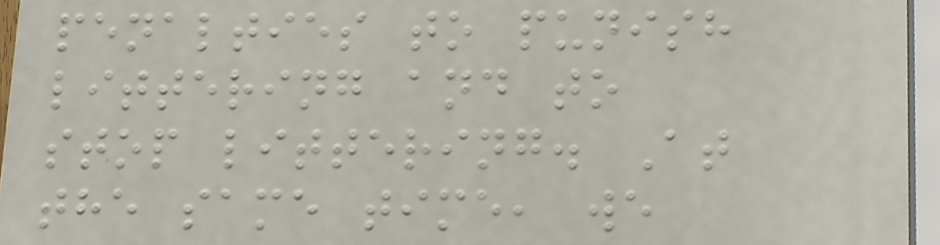penalties to punish
littering and to
stop littering. At
the same time, we
